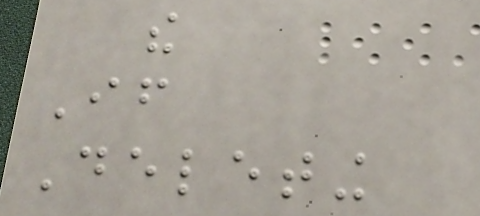the
If
Deleting
